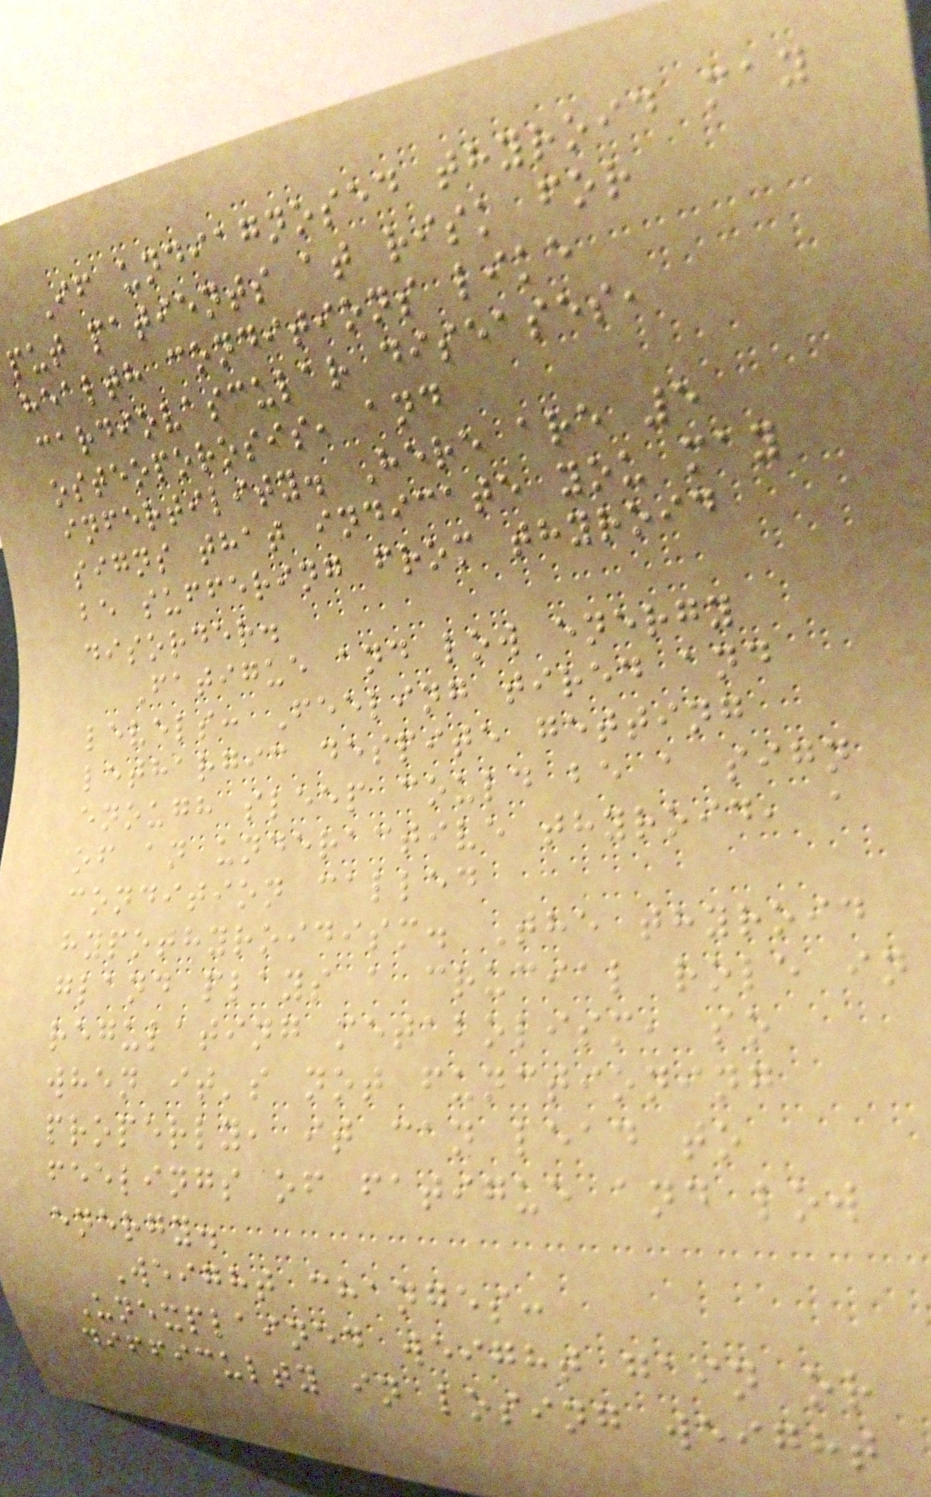If undiagnosed thyroid may
put patients at risk for
health conditions like
cardiovascular diseases,
osteoporosis, and
infertility. Here are 5
signs that indicate you may
be suffering from thyroid
disorder.
Fatigue and low energy
levels: Feeling tired and
lethargic despite getting
enough sleep could be a sign
of an underactive thyroid, a
condition called
hypothyroidism. The thyroid
gland plays a crucial role in
regulating metabolism, so
when it's not functioning
properly, it can lead to
feelings of fatigue and low
energy.
Weight changes:
Unexplained weight gain or
difficulty in losing weight
